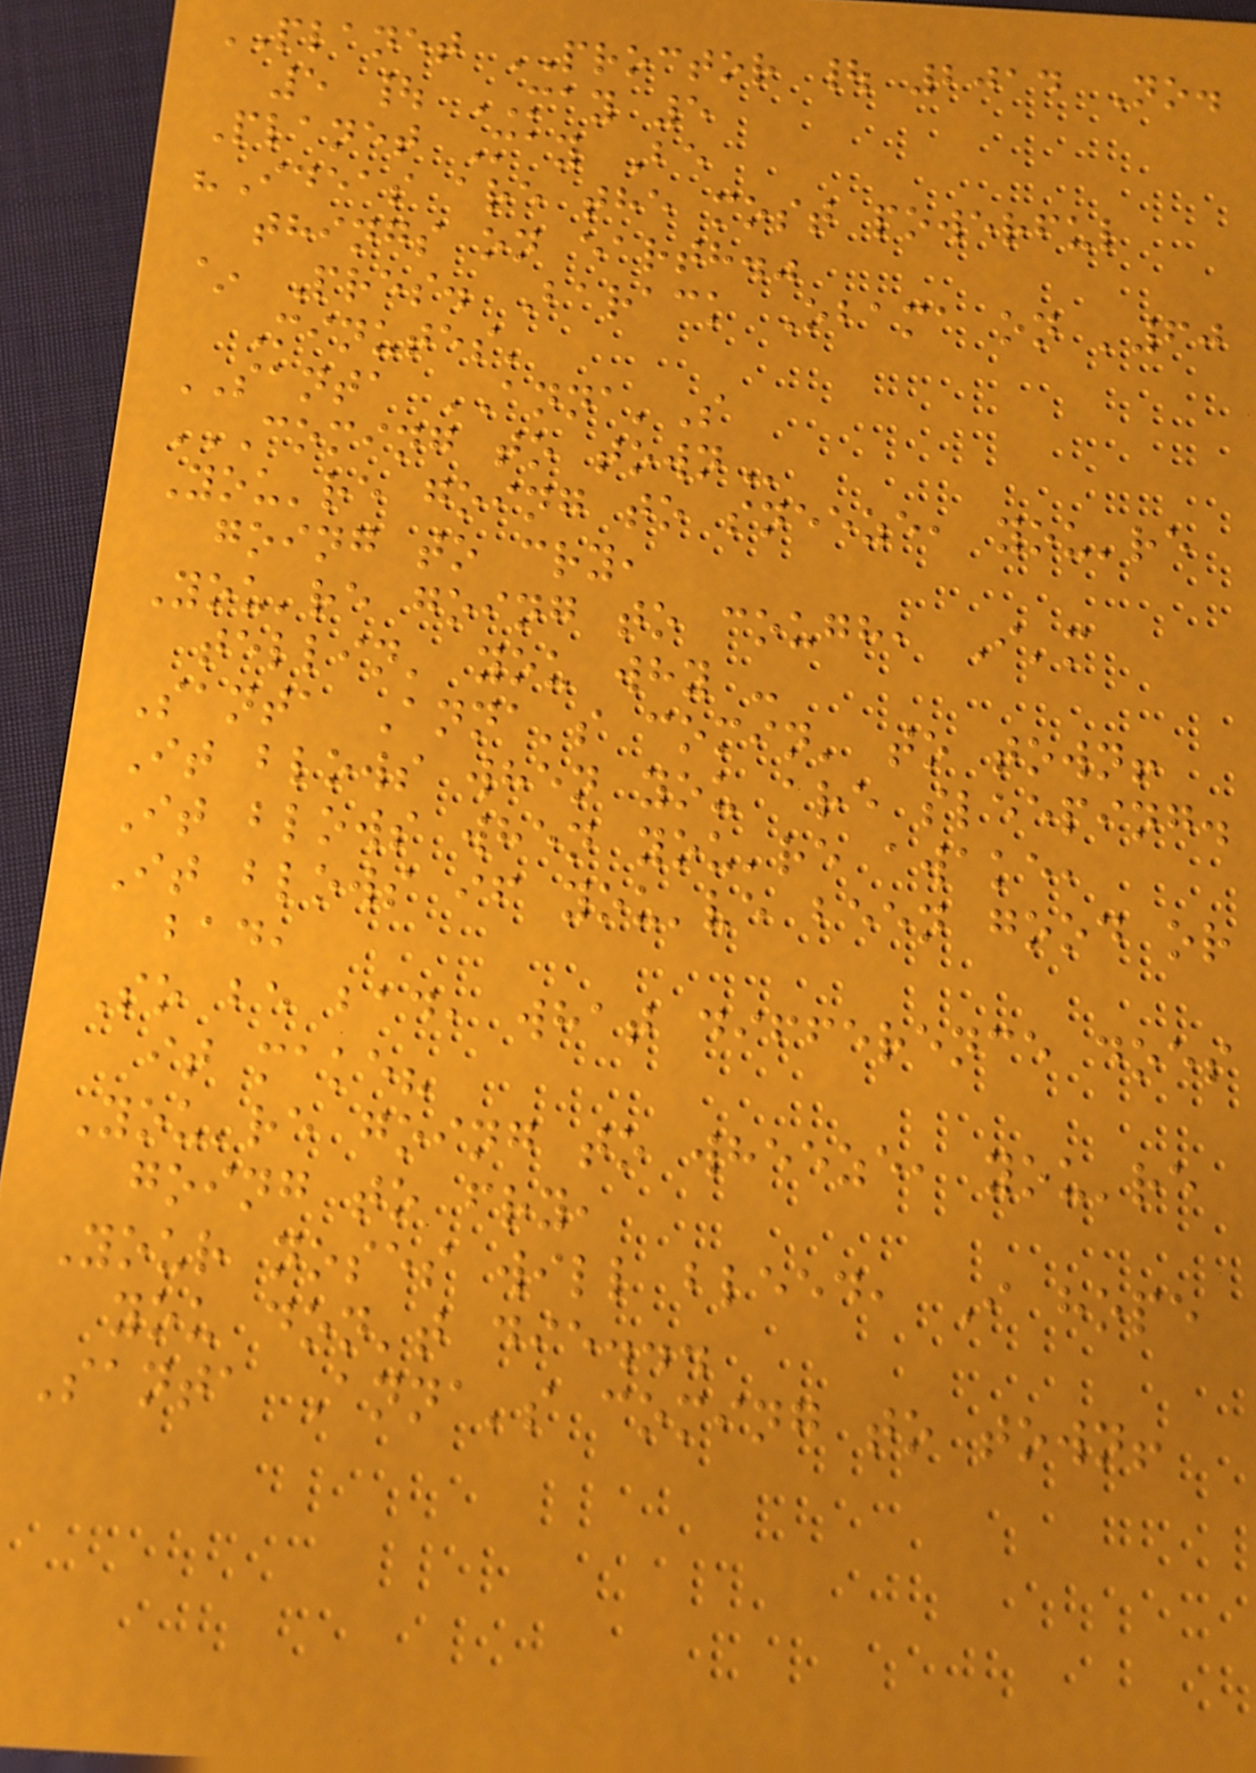PLANET PROCTOR | 2014 No.
5 | MAY 5
Planet May Be
"Ideas are the most powerful
things on earth."
~ Pres. Barack Obama on '60
Minutes'
SANTA ANNA'S
COMING TO TOWN
You're going to sneeze, you're
going to cry,
You're going to cough, I'm
tellin' you why -
Santa Anna's comin' to town!
It blows when you are sleeping.
It blows when you're awake,
It blows if you've been good or
bad,
So be bad, what difference does
it make?
You're going to wheeze, you're
going to fry,
Your noses will bleed, I hope
you don't die...
Santa Anna's coming to town!
